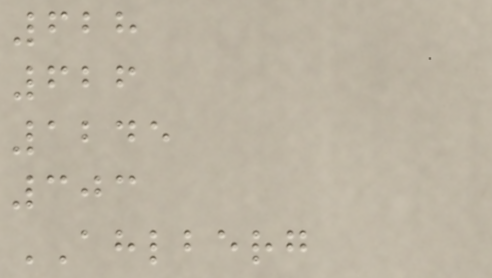628
626
1245
303
AHLBERG
